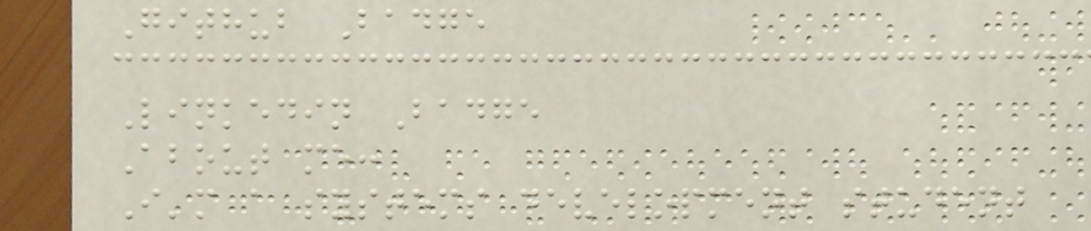Github Badge
Linkedin Badge
About me:
I'm a systems development student
